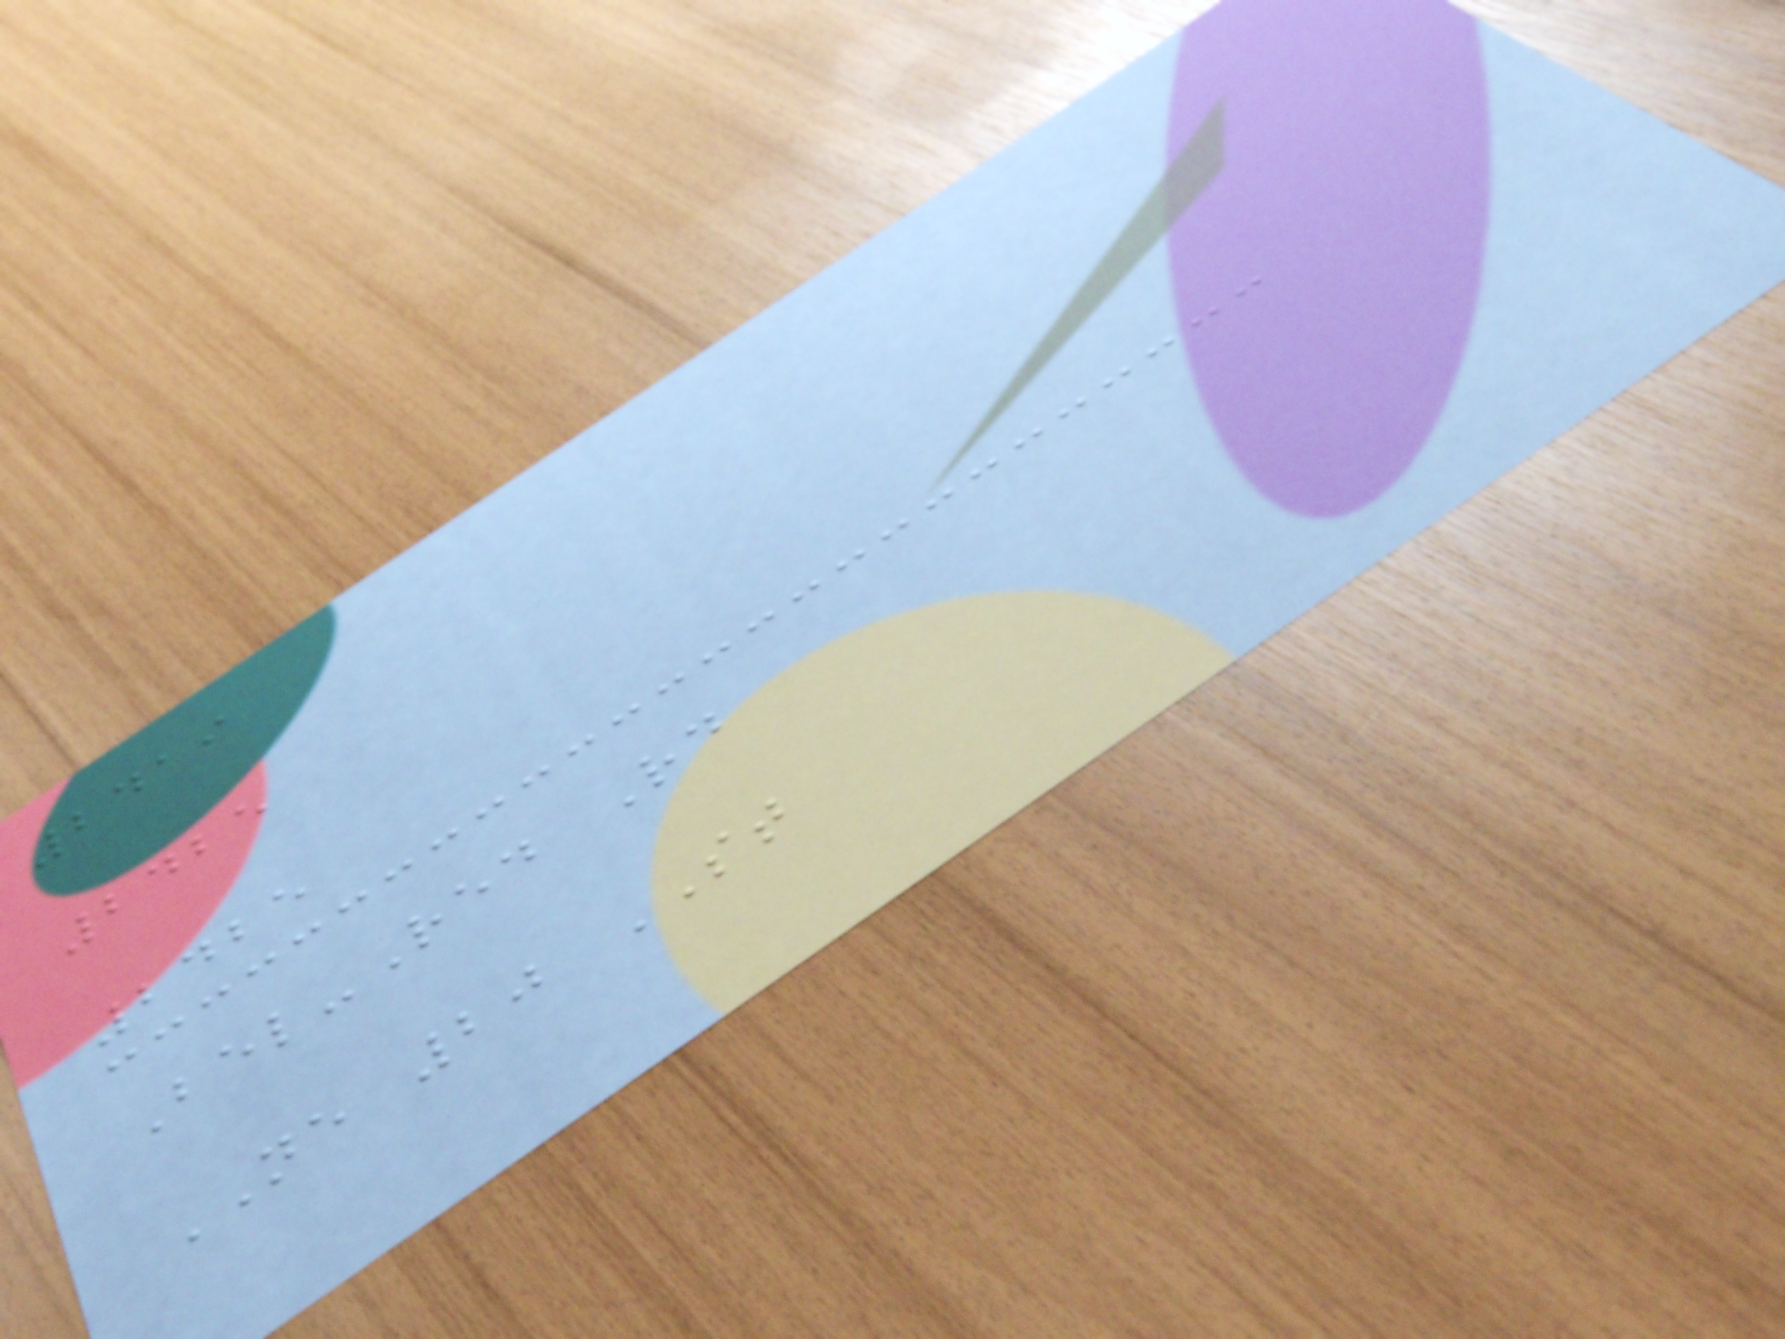2419
2425
2425
Bel-Red Rd
NE 20 ST
